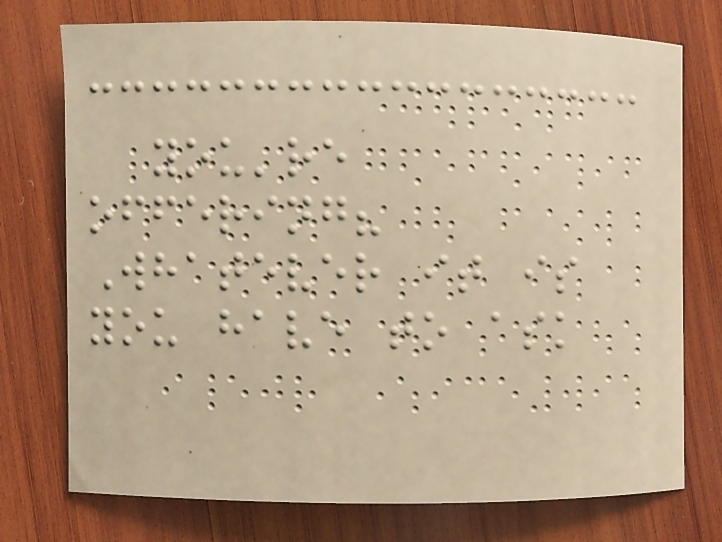you're
offering?
Whatever it is
you have to ask
